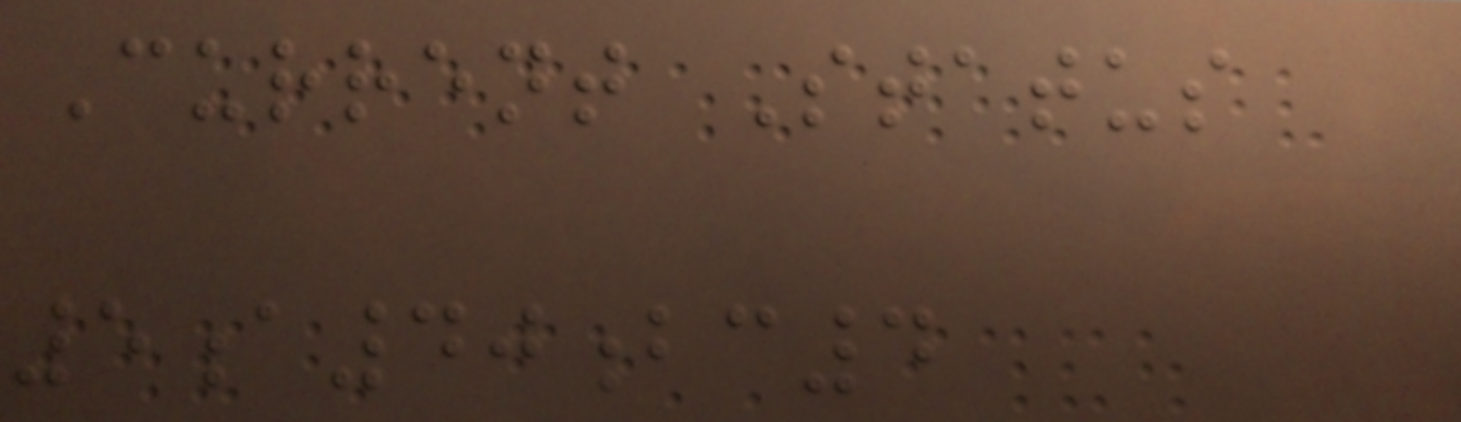Current Status
5a40bc4
